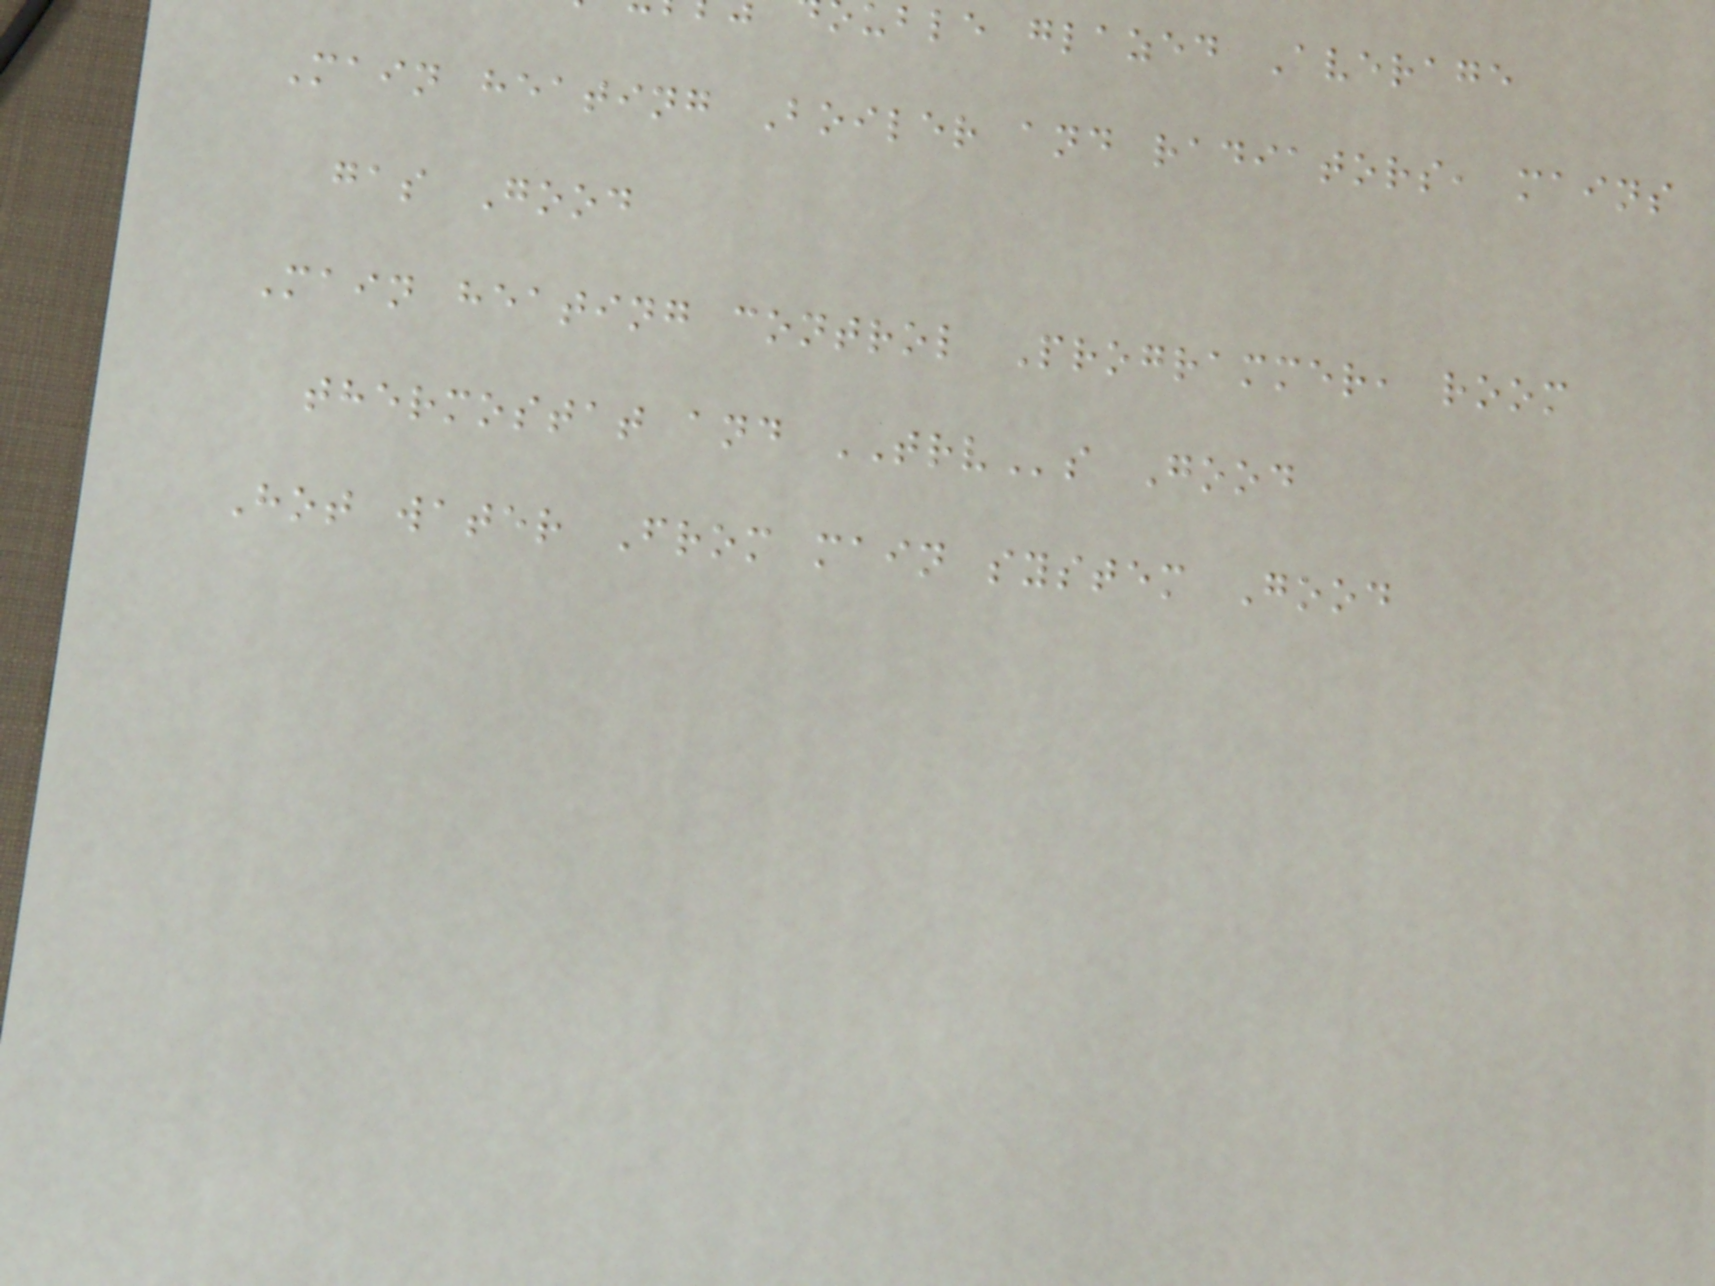uble glazed Average
Main heating Boiler and radiators, mains
gas Good
Main heating control Programmer, room
thermostat and TRVs Good
Hot water From main system Good
